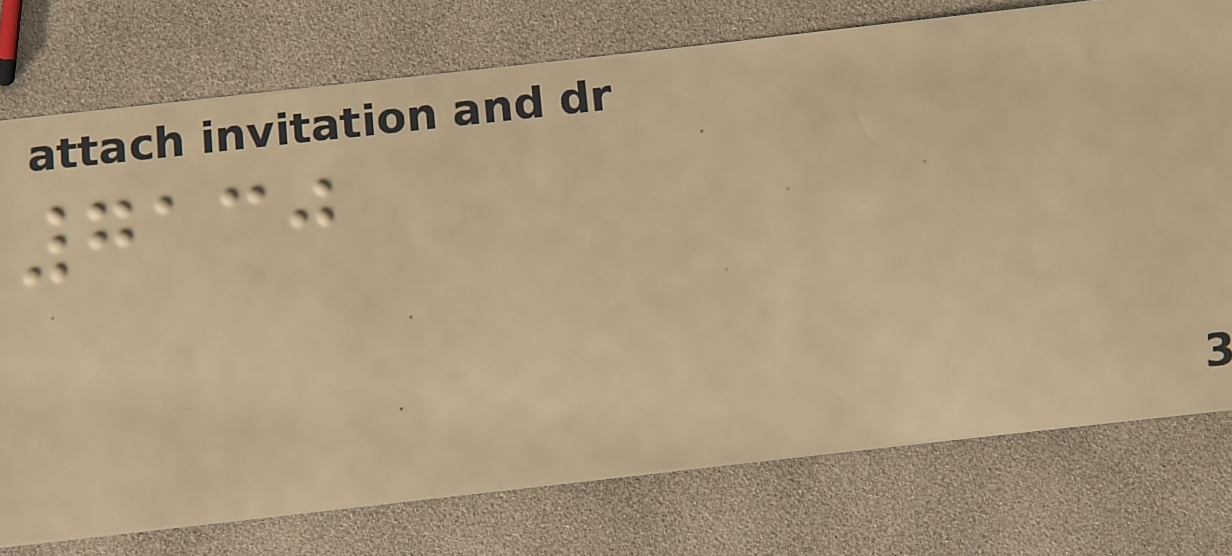7130
